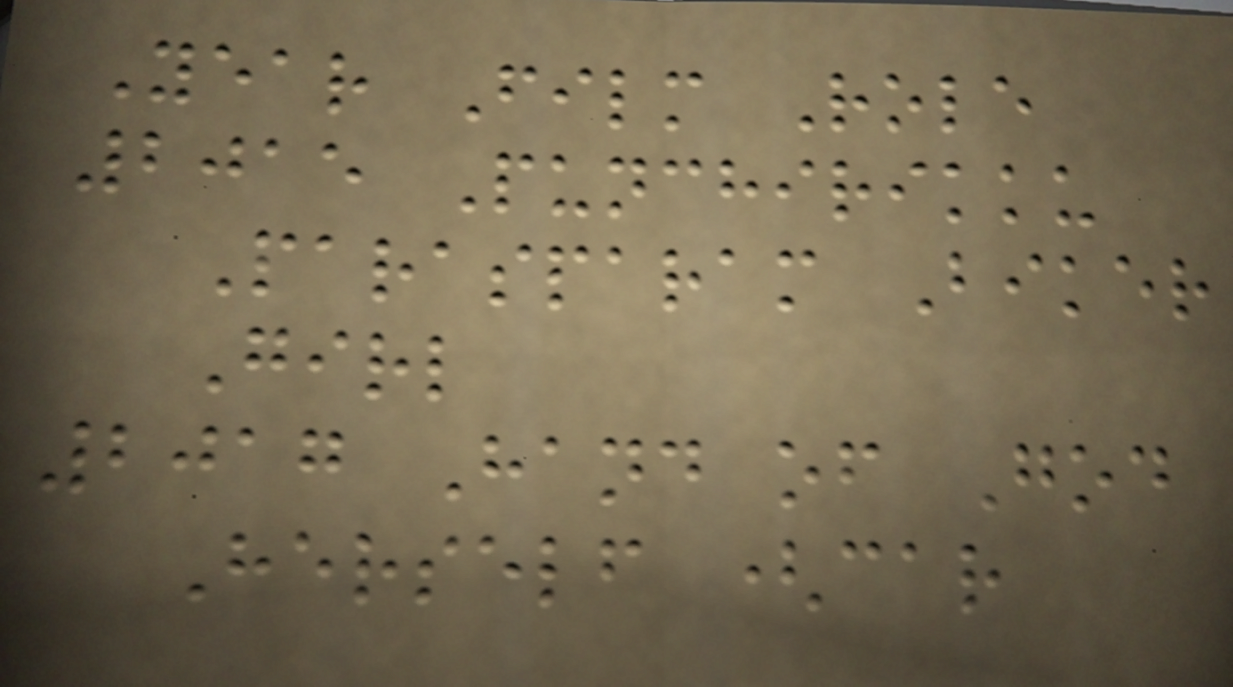Year Film Role
2015 Punchirikku
Parasparam Biker
Girl
2017 Hand of God
Herself (car
